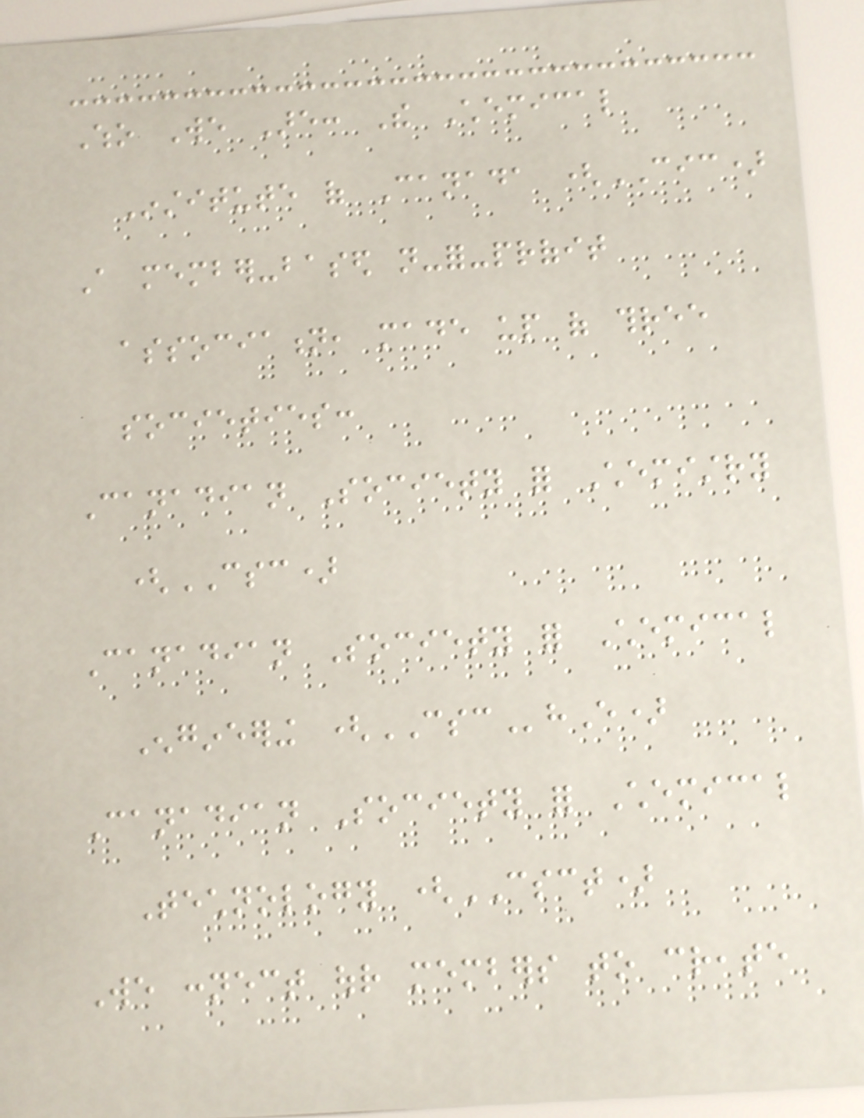Who We Are: The Chemical
Institute of Canada (CIC)
A member-based not-for-profit
association, made up of three
societies:
Canadian Society for Chemistry
(CSC)
Canadian Society for Chemical
Engineering (CSChE)
Canadian Society for Chemical
Technology (CSCT)
We connect our members to create
